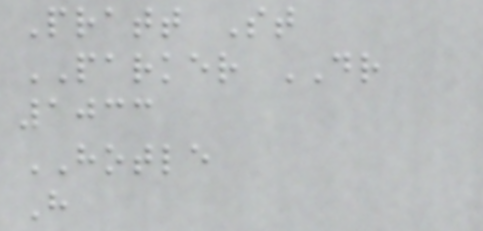Pratt St
PARKER DR
1033
HOTLE
H
